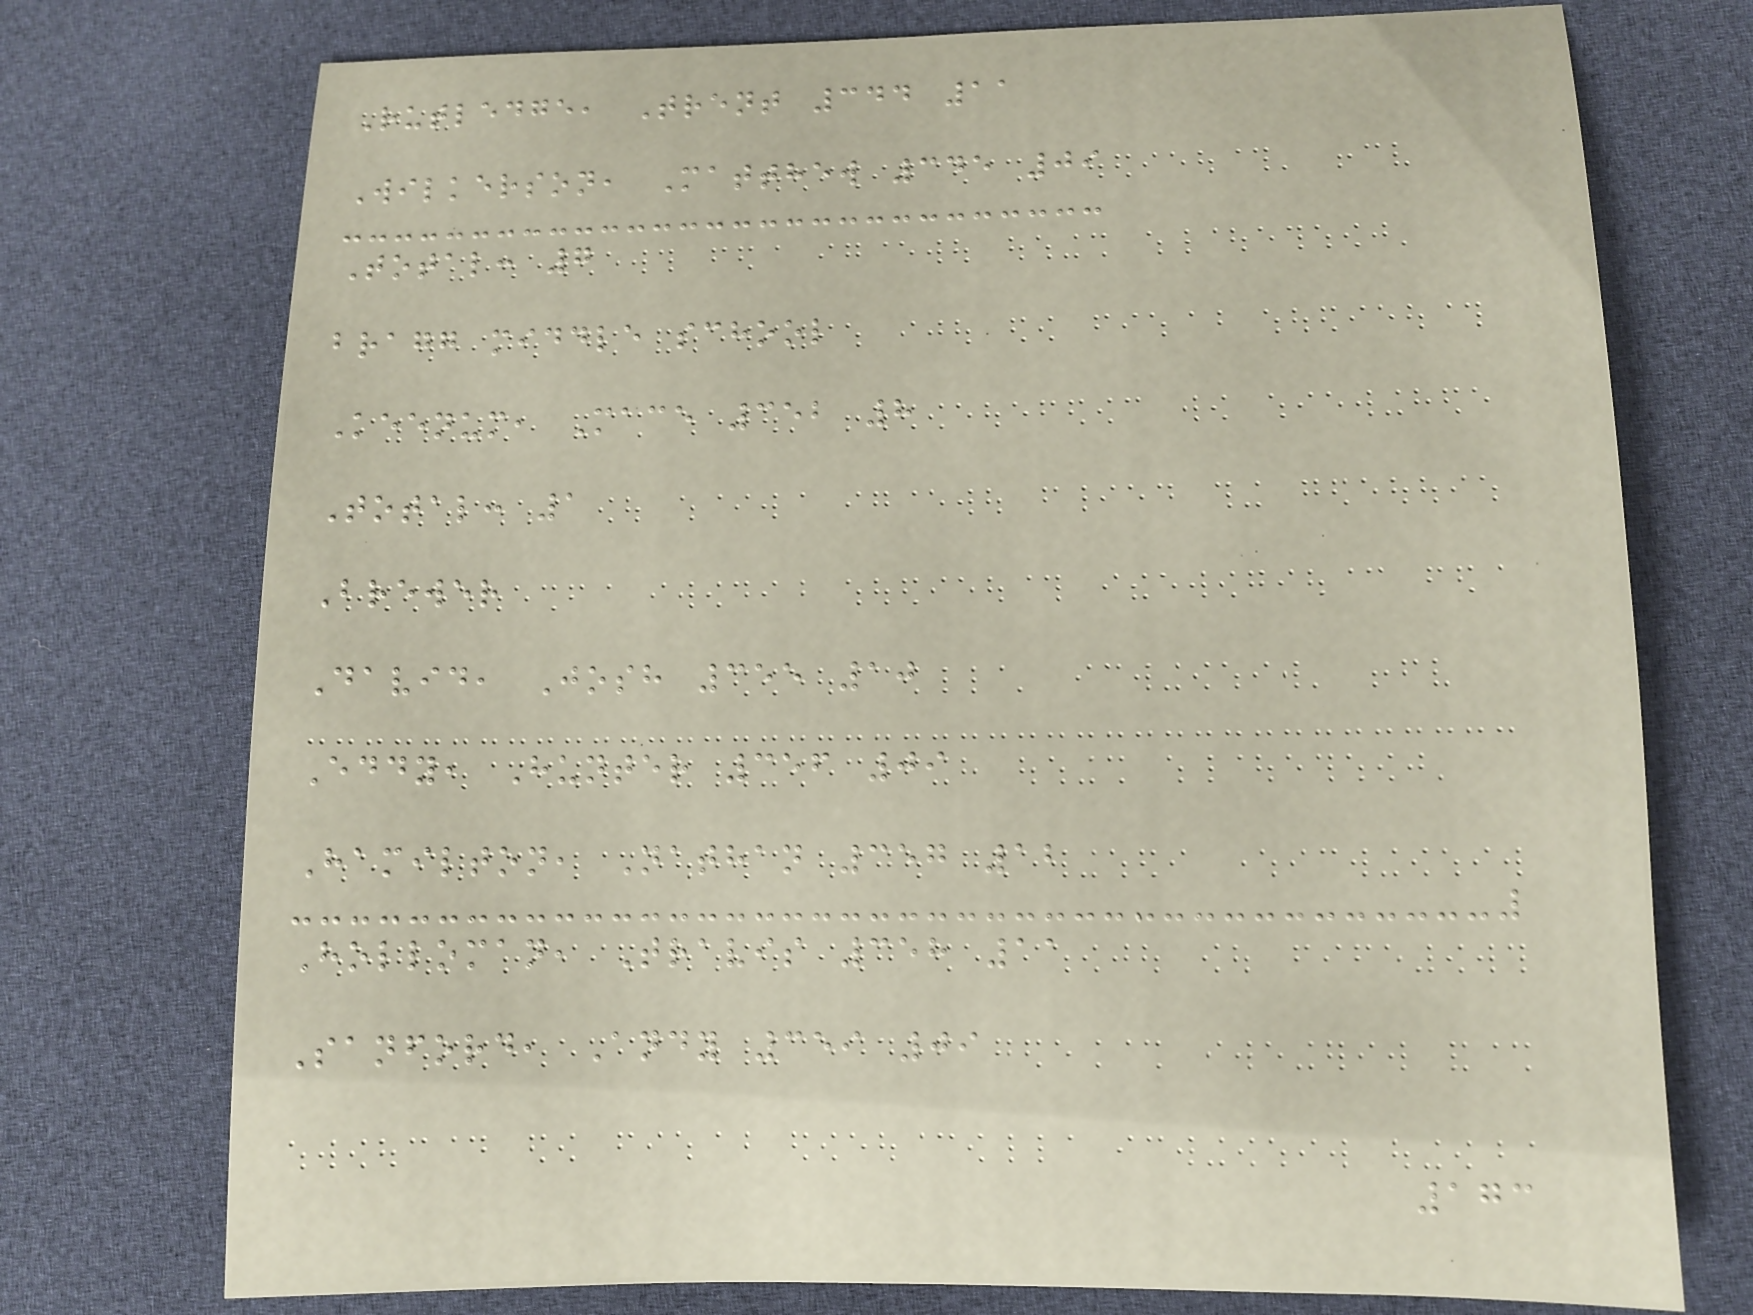Rutledge, Trent 344 11
Wilkerson, Matthew 345 09
Total: 7
bragg middle school
Keenum, Mace 352 8
Total: 1
Brewer
David, Josh 355 10
Eddy, Hunter 356 09
Hamilton, Nathan 357 12
Holloman, Travis 358 11
Sanford, Andy 359 09
173
